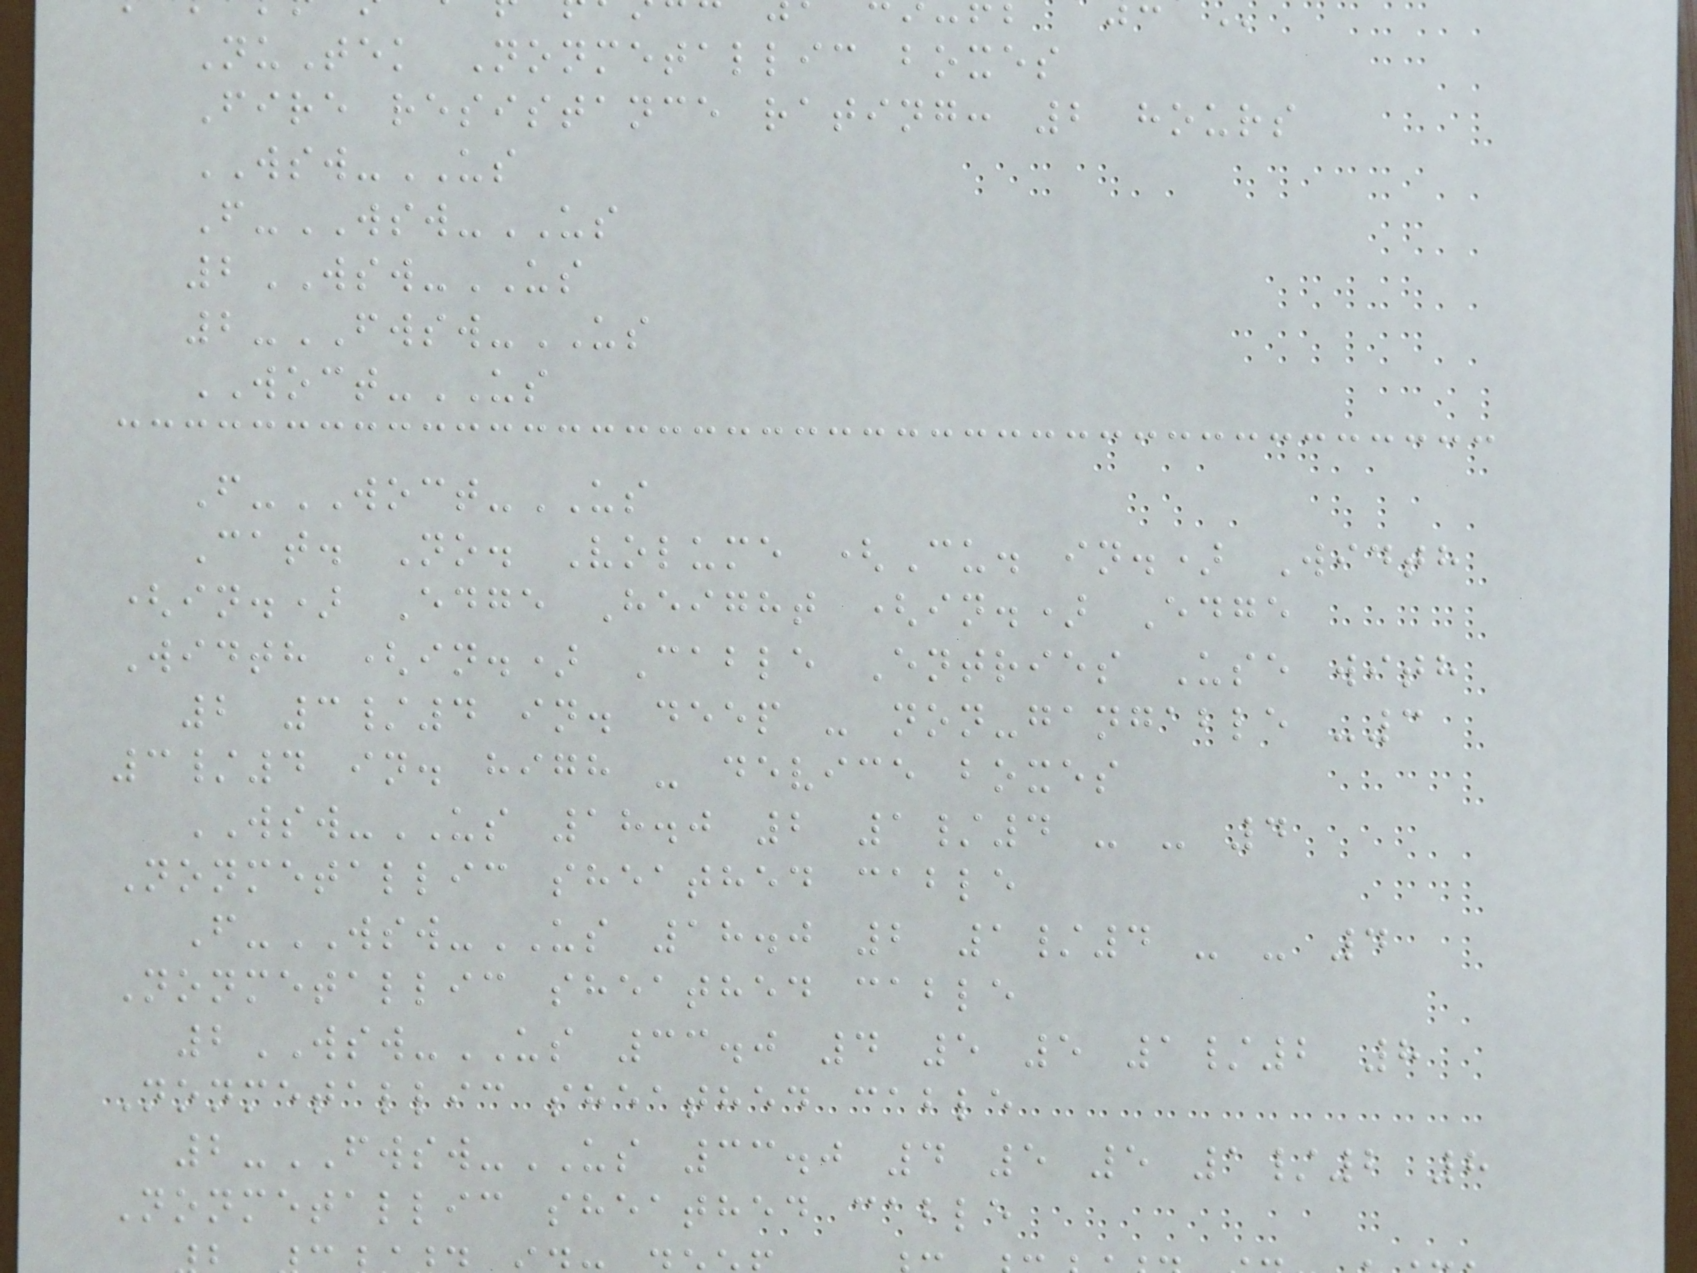NuTek Nonmetallic boxes
Fire resistance rating: 2 hours
WSW-US
F-WSW-US
2WSW-US
2-FWSW-US
WOCT-US
F-WOCT-US
Cat. No. Volume (Cu. in.) Width
(in.) Edge Height (in.) Edge
Width (in.) Cable Entries Use with
2 3/4 in. deep - non-gangable -3
3/4 in. high - device boxes
WSW-US 18.0 2 1/4 - - 4
Nonmetallic sheathed cable
F-WSW-US 18.0 2 1/4 - - 4
Nonmetallic sheathed cable
2WSW-US 33.0 4 5 5 1/2 8
Nonmetallic sheathed cable
2-FWSW-US 33.0 4 5 5 1/2 8
Nonmetallic sheathed cable
